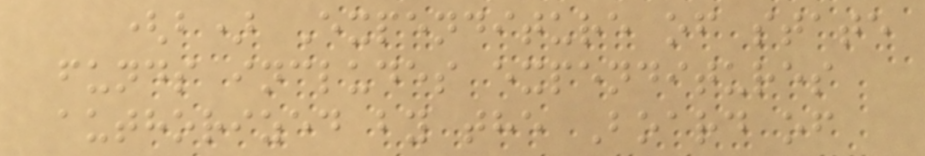(b) Expenditure of state
funds includes expenditures
authorized by the Board of
